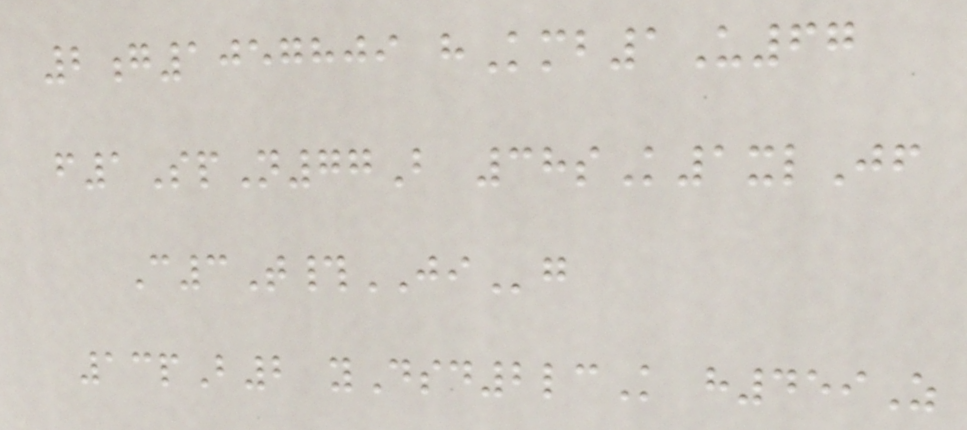2g1057809 hKmb1U67
f1SpN77B 38sK1xlJf
C3T#JIg
13pB2 yDsd2lcK h459Z
